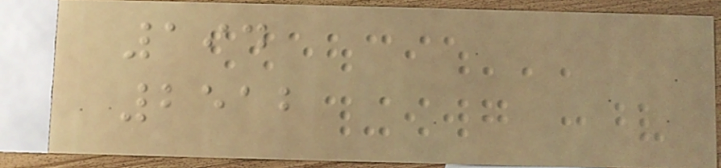194
2512
